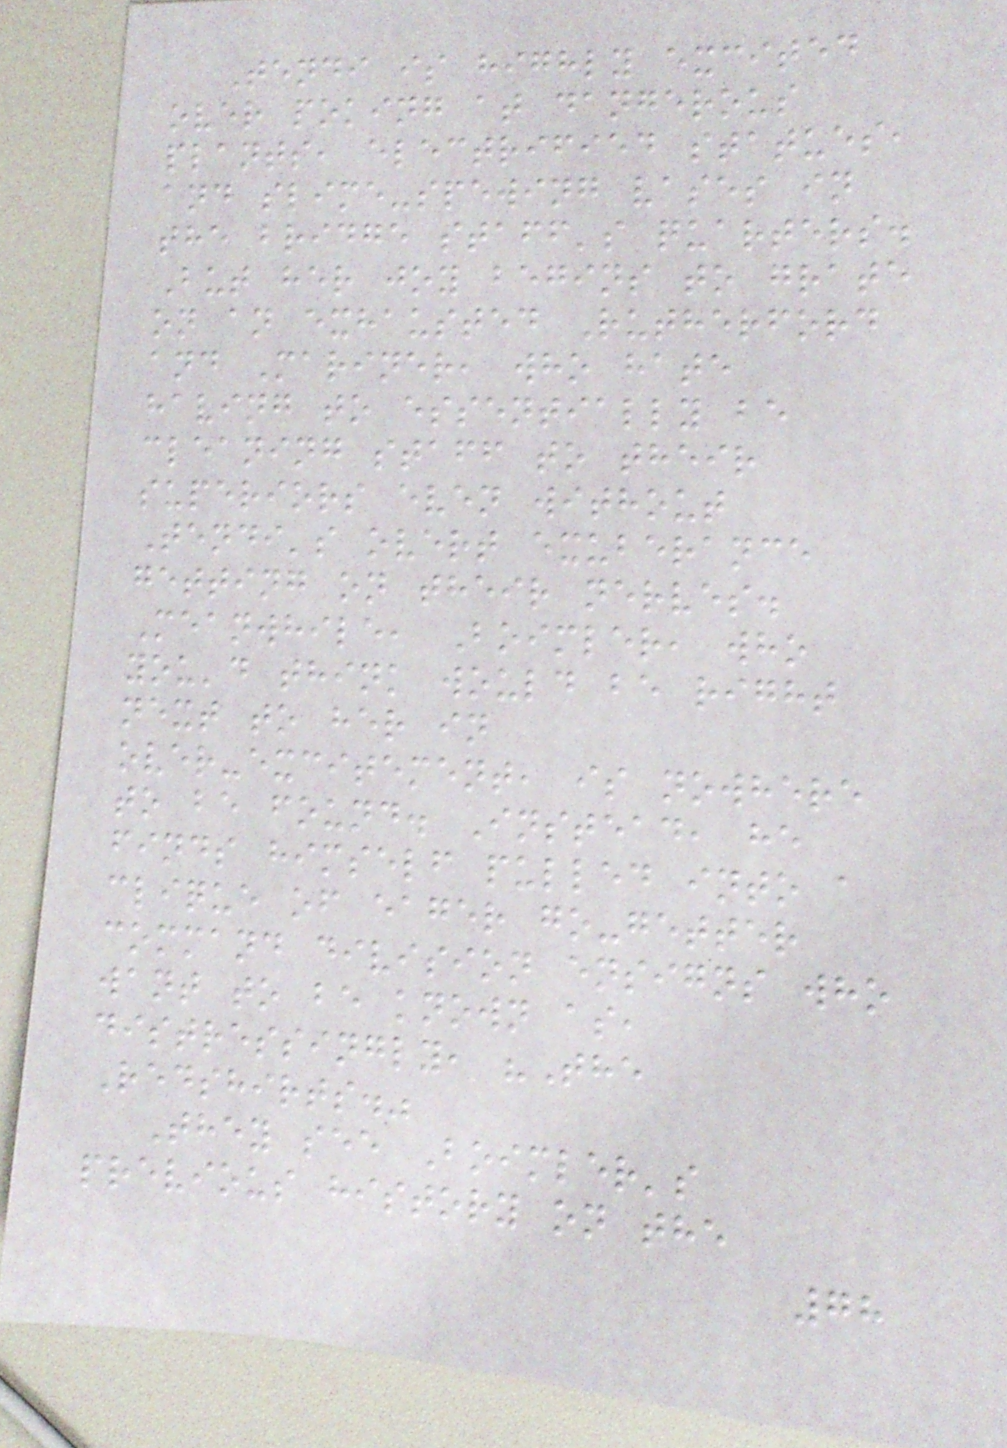Tendi is highly excited
over poking at dangerous
plants, electrified statues,
and slime-spewing vases in
the bridge staff's quarters.
But her joy begins to grate
on an exhausted Rutherford
and Mariner, who hate
having to essentially be
cleaning staff to their
superiors even without
Tendi's overt exuberance
getting on their nerves.
Meanwhile, Boimler, who
you'd think would be right
next to her in
over-excitement, is nowhere
to be found. Instead, he
finds himself pulled into a
clique of eager go-getter
command division ensigns who
want to be known as,
distressingly, "The
Redshirts."
They see Boimler's
previous history on the
78
